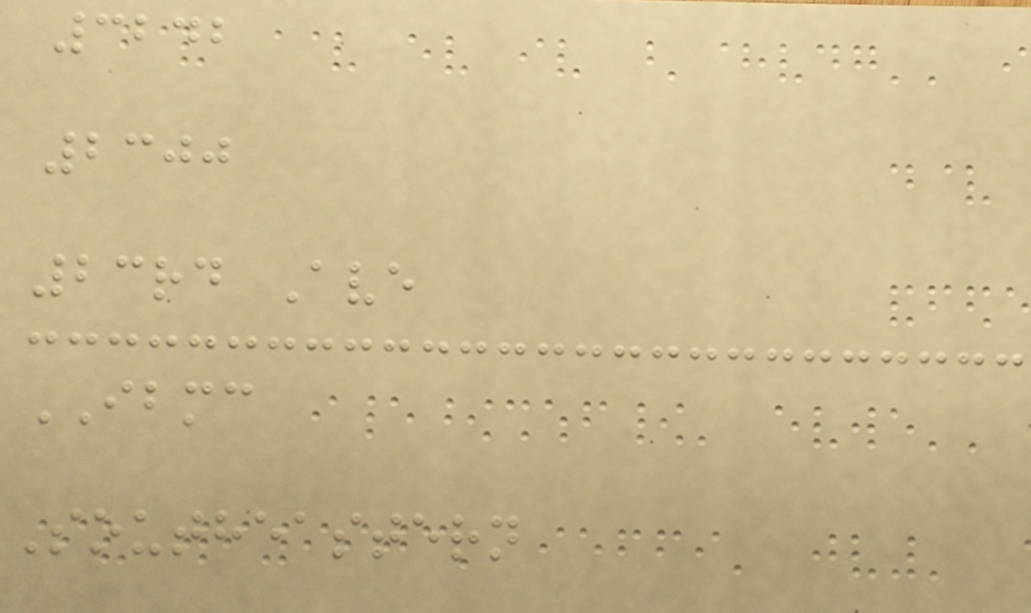3242
2300
23rd Ave
IBMC
Southeastern
